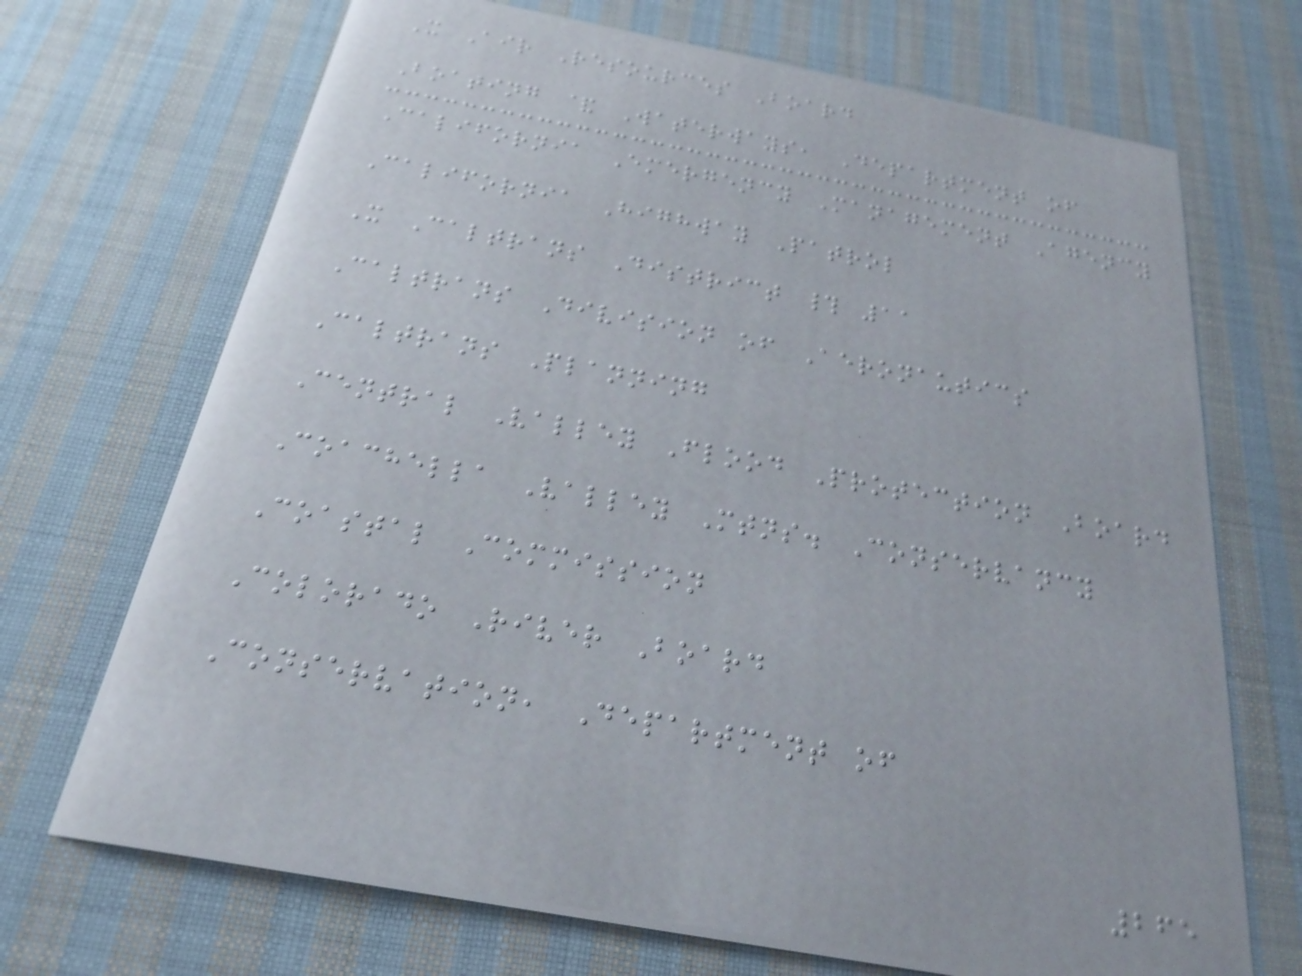X Air Resources Board
Boating & Waterways, Department of
California Emergency Management Agency
California Highway Patrol
X Caltrans District # 11
Caltrans Division of Aeronautics
Caltrans Planning
Central Valley Flood Protection Board
Coachella Valley Mtns. Conservancy
Coastal Commission
Colorado River Board
Conservation, Department of
265
